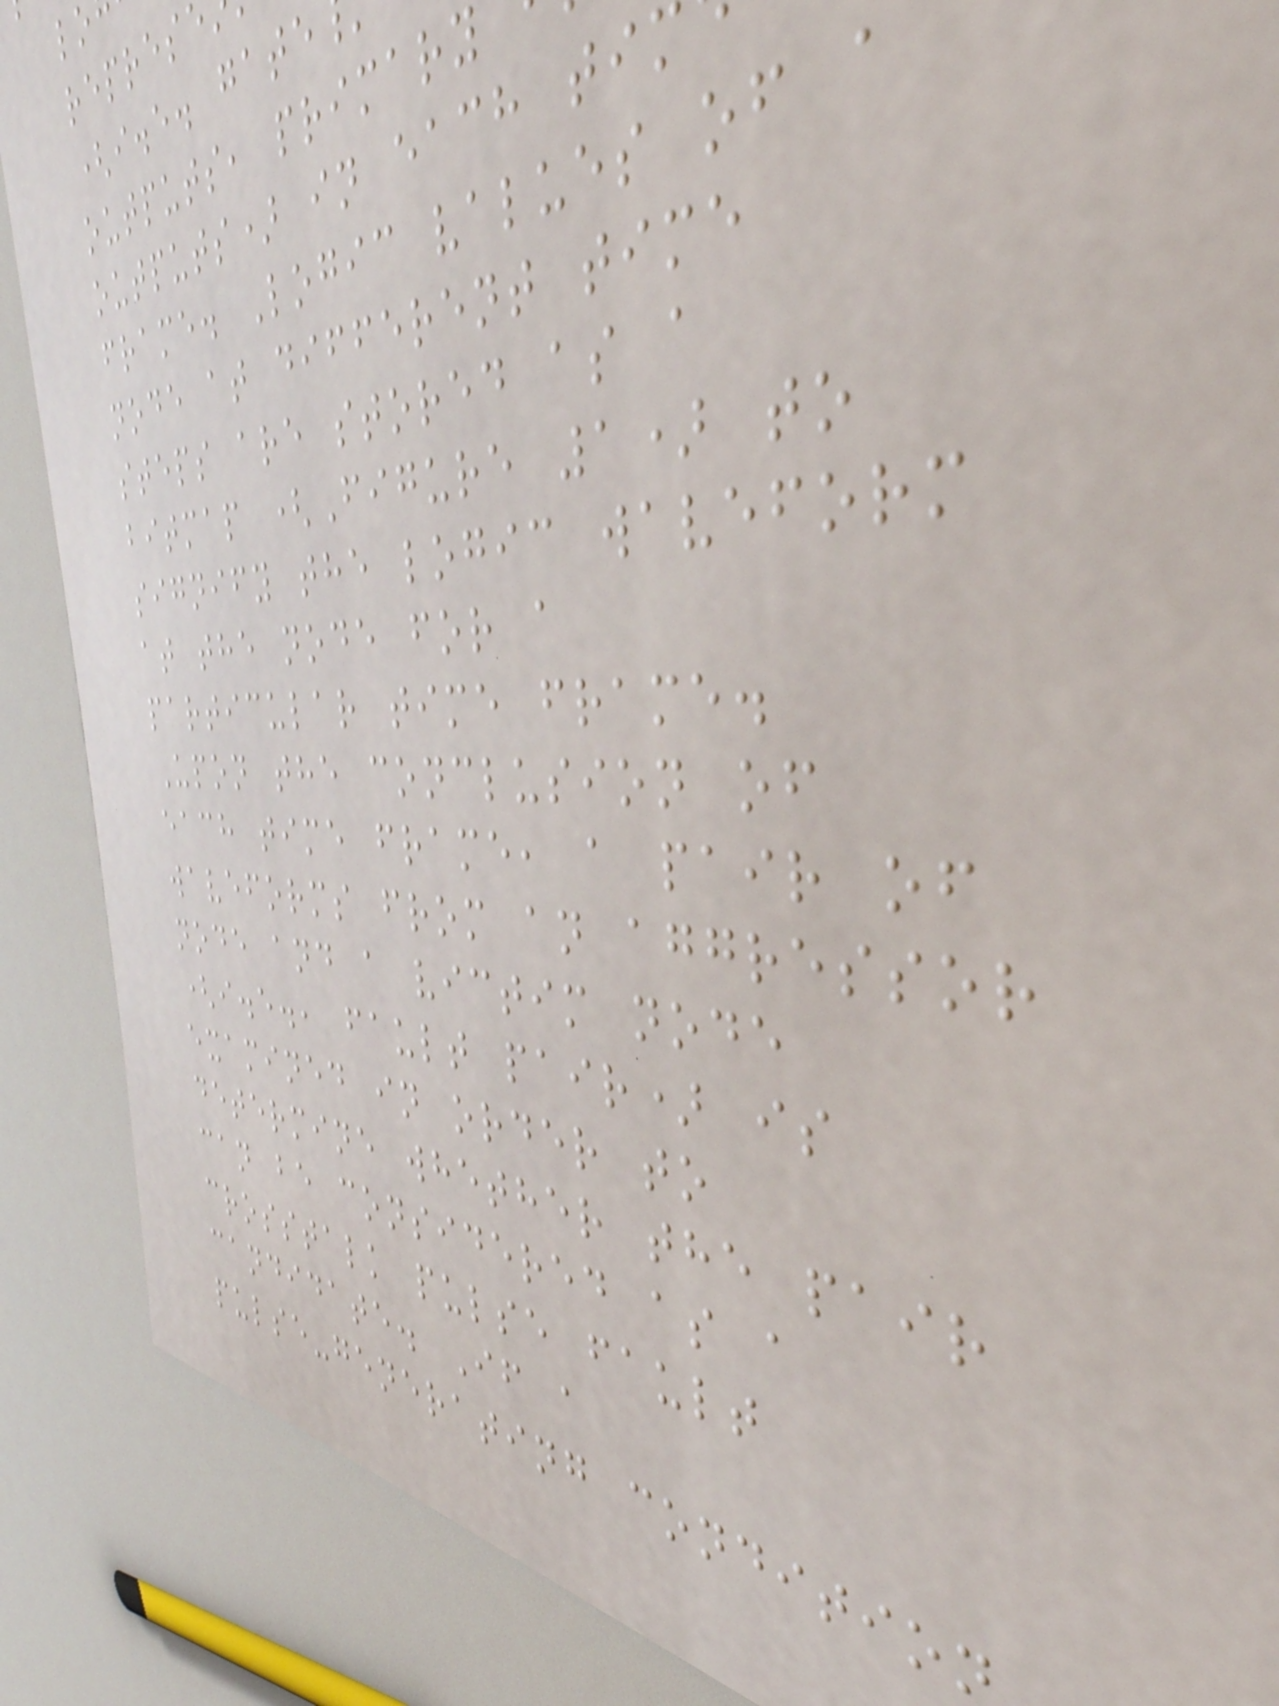repres
(i.e. gate
outputs, primary
outputs) in each tim
frame. Logic values of a
node at different time
steps are stored as a
bitmap (Figure 1) to
signify the logic waveform
at the node for a
particular time frame.
Upon the conclusion of
each time frame, a pair of
waveforms from an aggressor
node and a victim node
(i.e., fault pair) is
examined in order to
determine whether the pair
can be considered as a
crosstalk pulse fault
candidate. If a
pulse-generating condition
